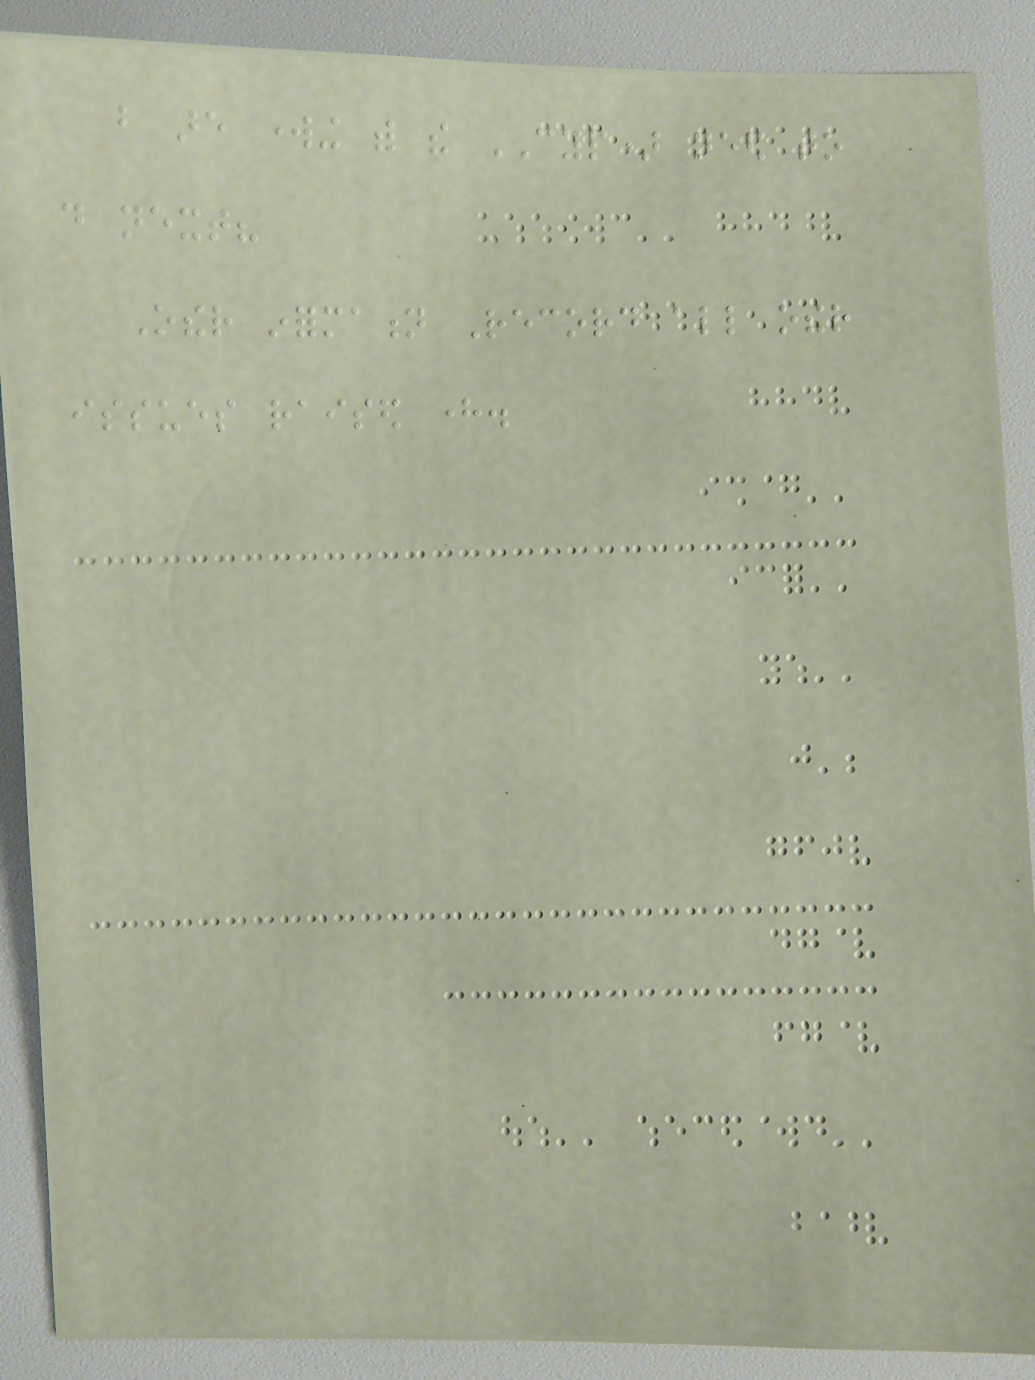but are working with the CYP) need to
do next?
Other information Record all other
issues raised here.
